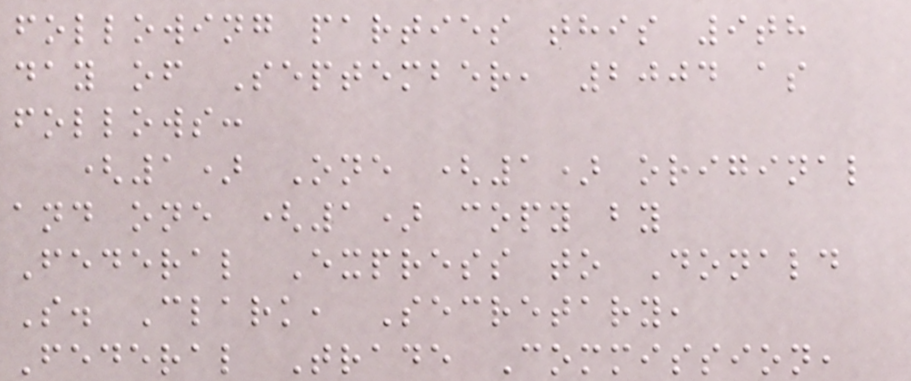following parties this 9th
day of September, 2004 as
follows:
(1) One (1) original
and one (1) copy by
Federal Express to Donald
S. Clark, Secretary,
Federal Trade Commission,
